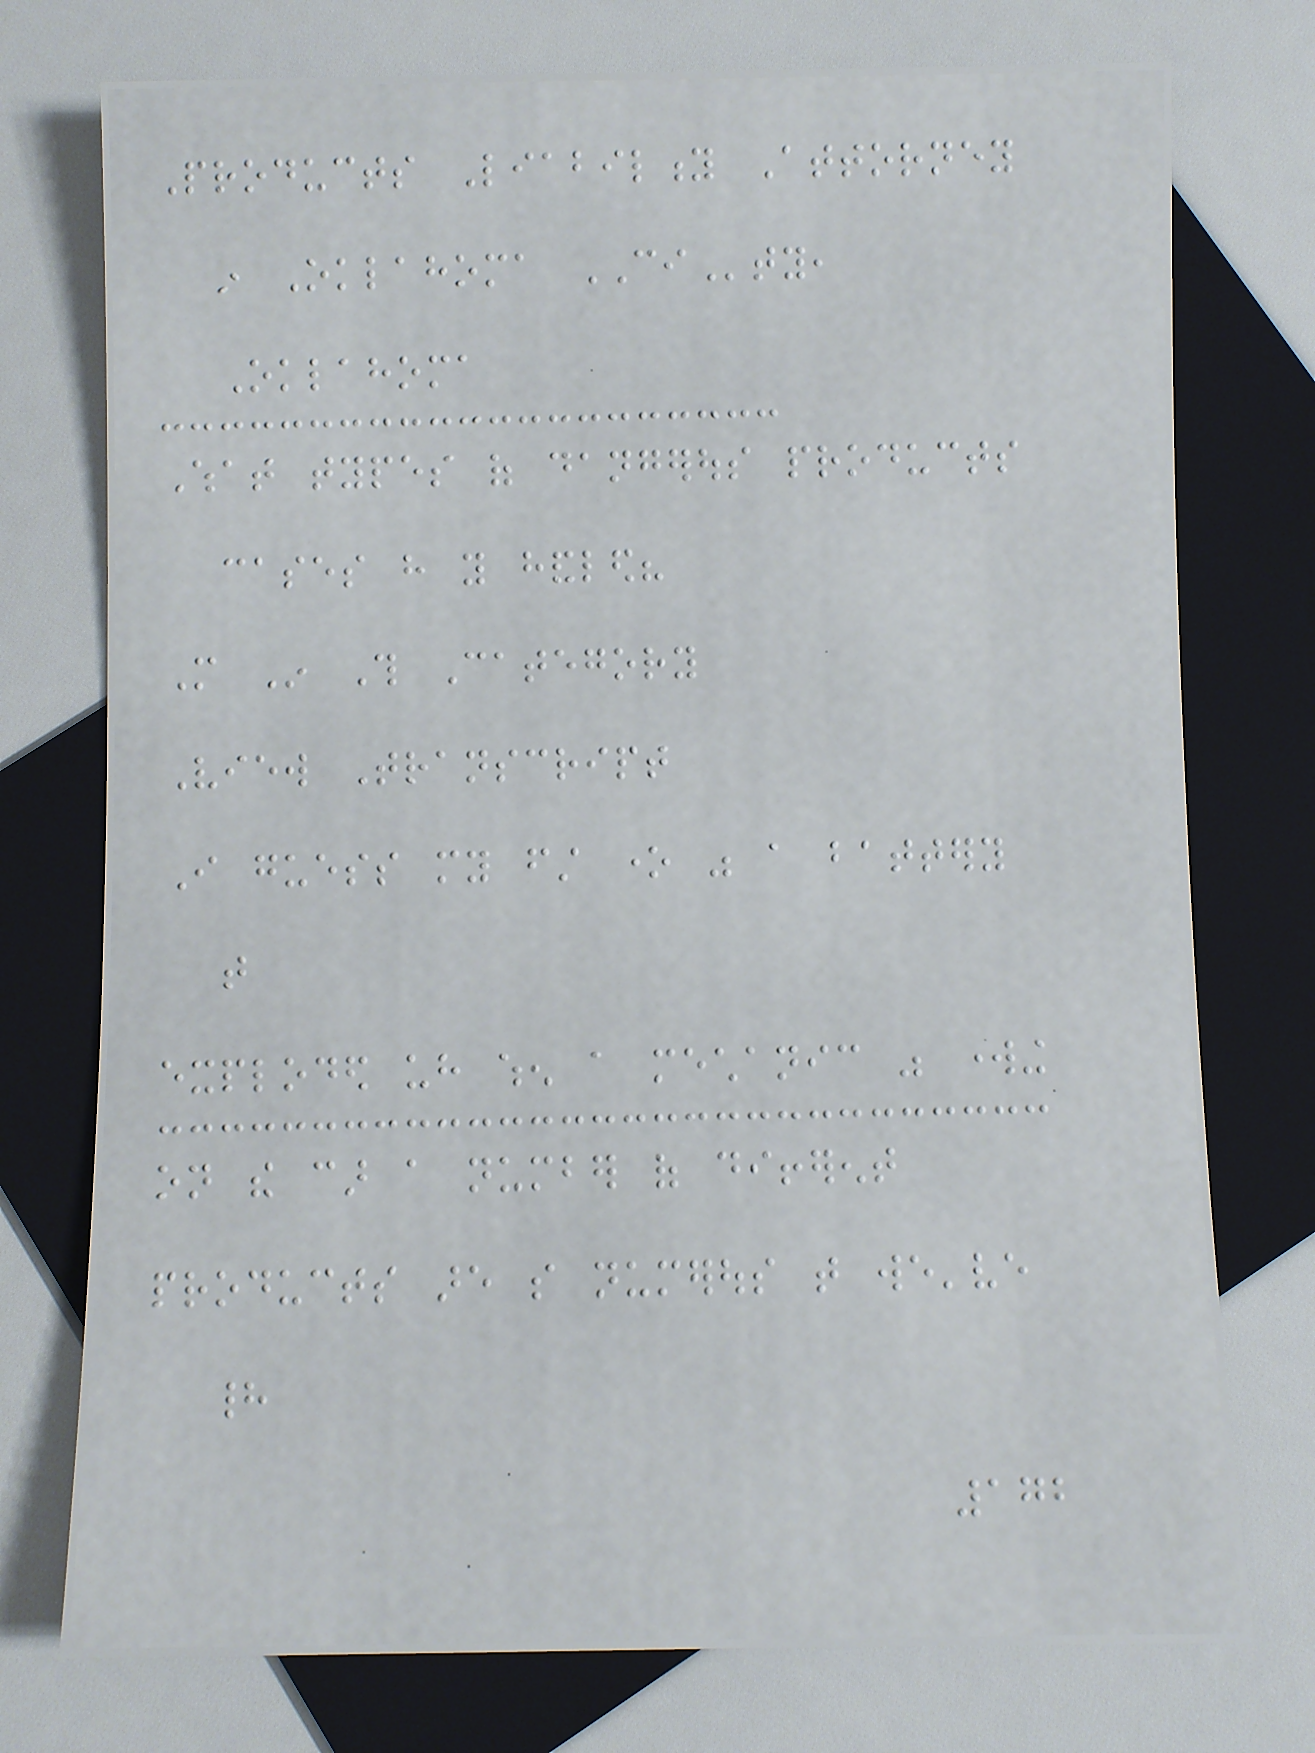Products Liability Attorney
in Oklahoma CIty,
Oklahoma
What types of dangerous products
cases have you handled?
More In This Category
View Transcript
I guess my first one was a battery
that
exploded uh when a mechanic was working
on the car a number of different
products are so numerous that we've
had
172
